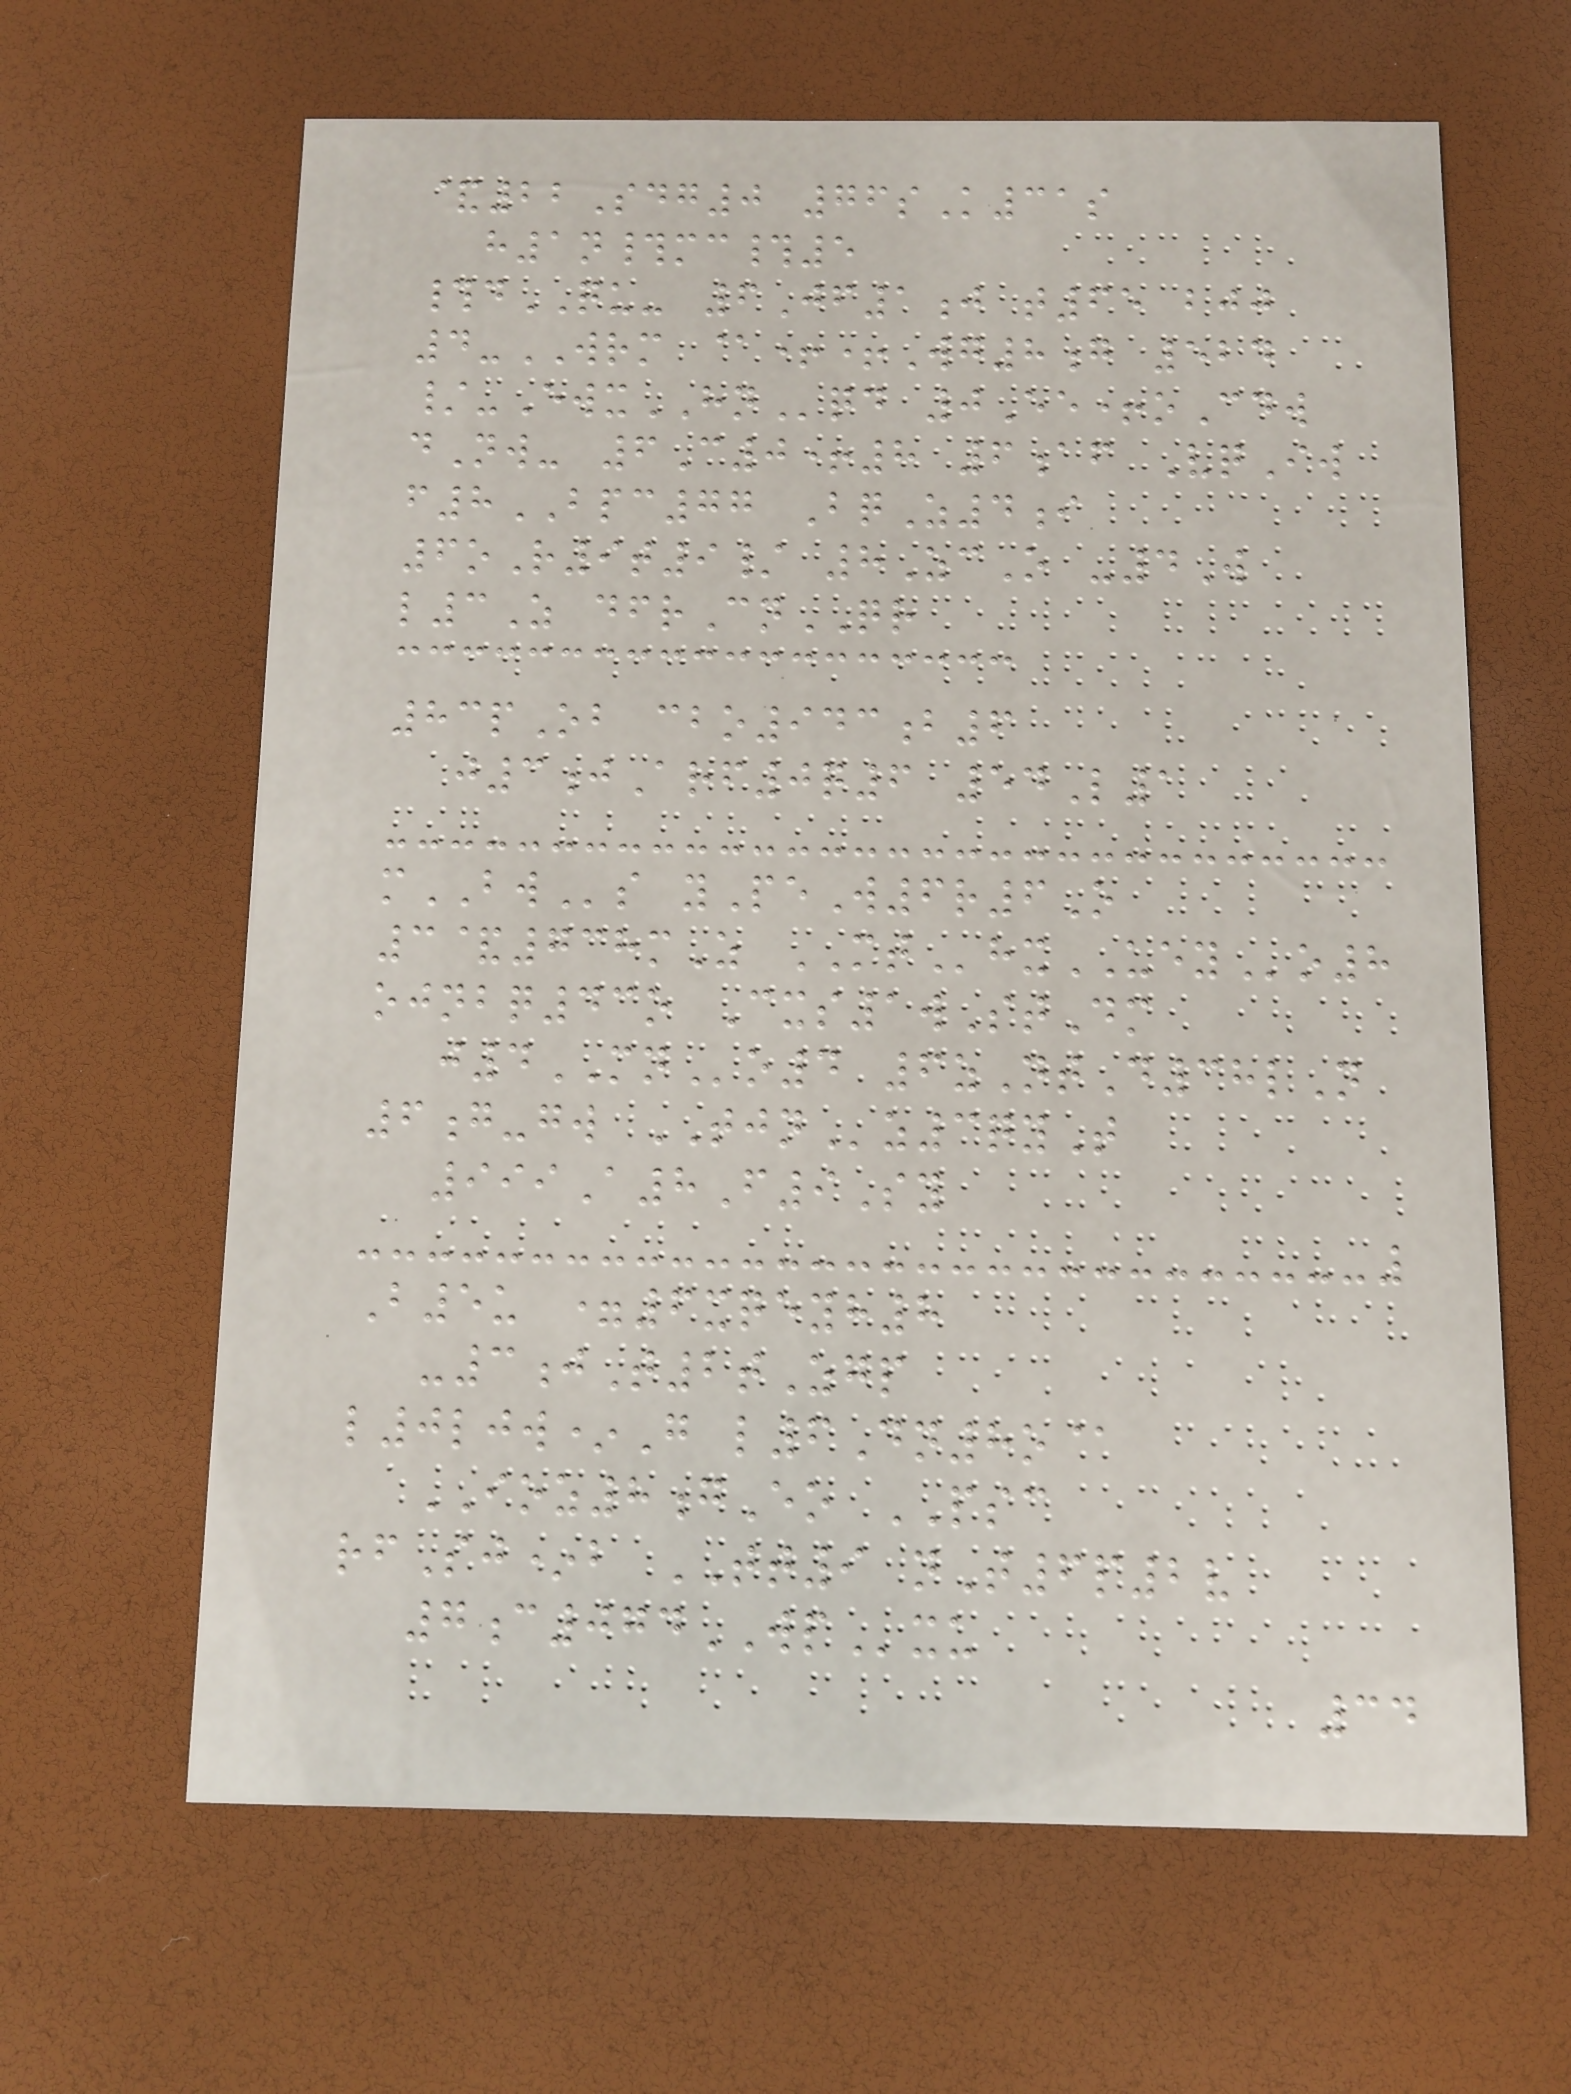&22Sdg0 76sK31s
h1n#mc#5
#dQU- 6Jf1j t65 bjj
4-WRM @++Wg8g 524
/-EwxHNqd 0Ee+oCdw
dNw- 6C0+8 6af VqIw
f8BPC77 BqZ4i
6oR9t9/ 8ZcO -4W
l3Z dfrCnQR
83pOb cbo943b6
j3jArf0q6 54L1
mBWs yPeW6r6O
3&738mZ MThxUEYo8
ojnbq43o Cxs1wStDm
j4MNo4 6zNtD38lN
6g-gw TJNz3qyT
999A8F9Sy
B5u =6xqeyh8
-3jT2tZgp
l0ljw*G l6Dn8o@
IOZ8gEo PSC
rfSj*b TT9 nT6p2v
7c074WPxu
34
